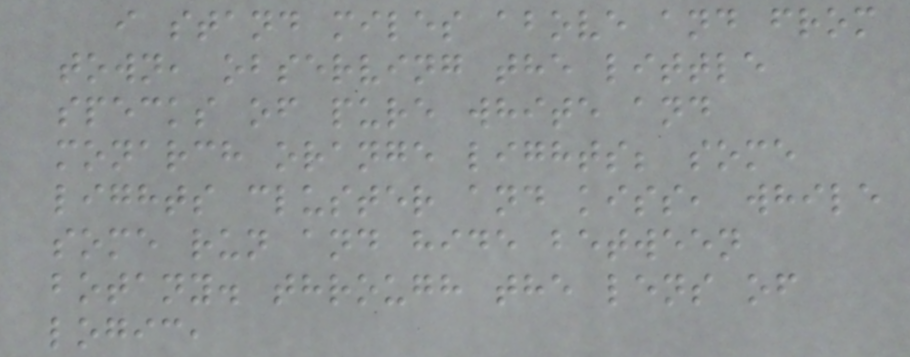i stand miles above and from
town, observing the little
specks of pure white and
monarch orange lights; some
lights cluster and kiss, while
some run and hide between
botany. through the lens of
logic,
